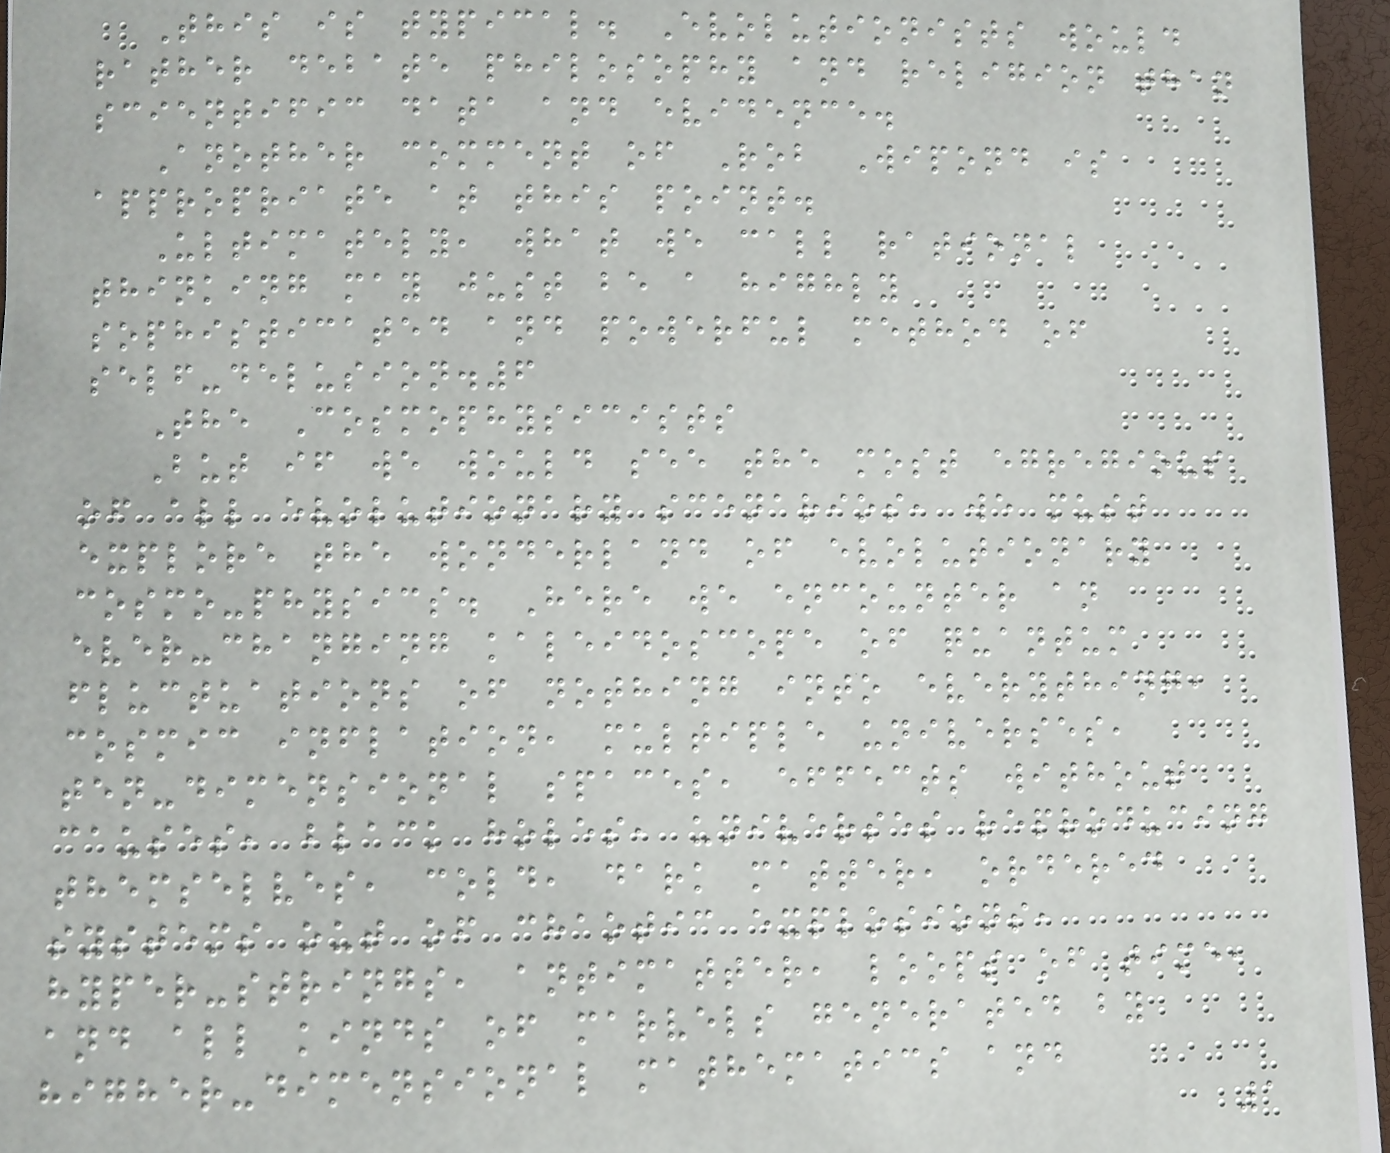This is typical. Evolutionists would
rather debate philosophy and religion than
scientific data and evidence.
Another comment of Rob Wipond is
appropriate at this point.
Ultimately, what we call rational
thinking may just be a highly
sophisticated and powerful method of
self-delusion.6
The Cosmophysicists
But if we would see the most egregious
of all evolutionary scenarios, we must
explore the wonderland of evolutionary
cosmo-physics. Here we encounter an
ever-changing kaleidoscope of quantum
fluctuations of nothing into everything,
cosmic inflation, multiple universes,
ten-dimensional spaces, effects without
causes, black holes, universes reproducing
themselves, cold, dark matter, ordered
systems out of chaotic explosions,
hyper-strings, antimatter, loops of time,
and all kinds of marvels generated by
higher-dimensional mathematics and
1
